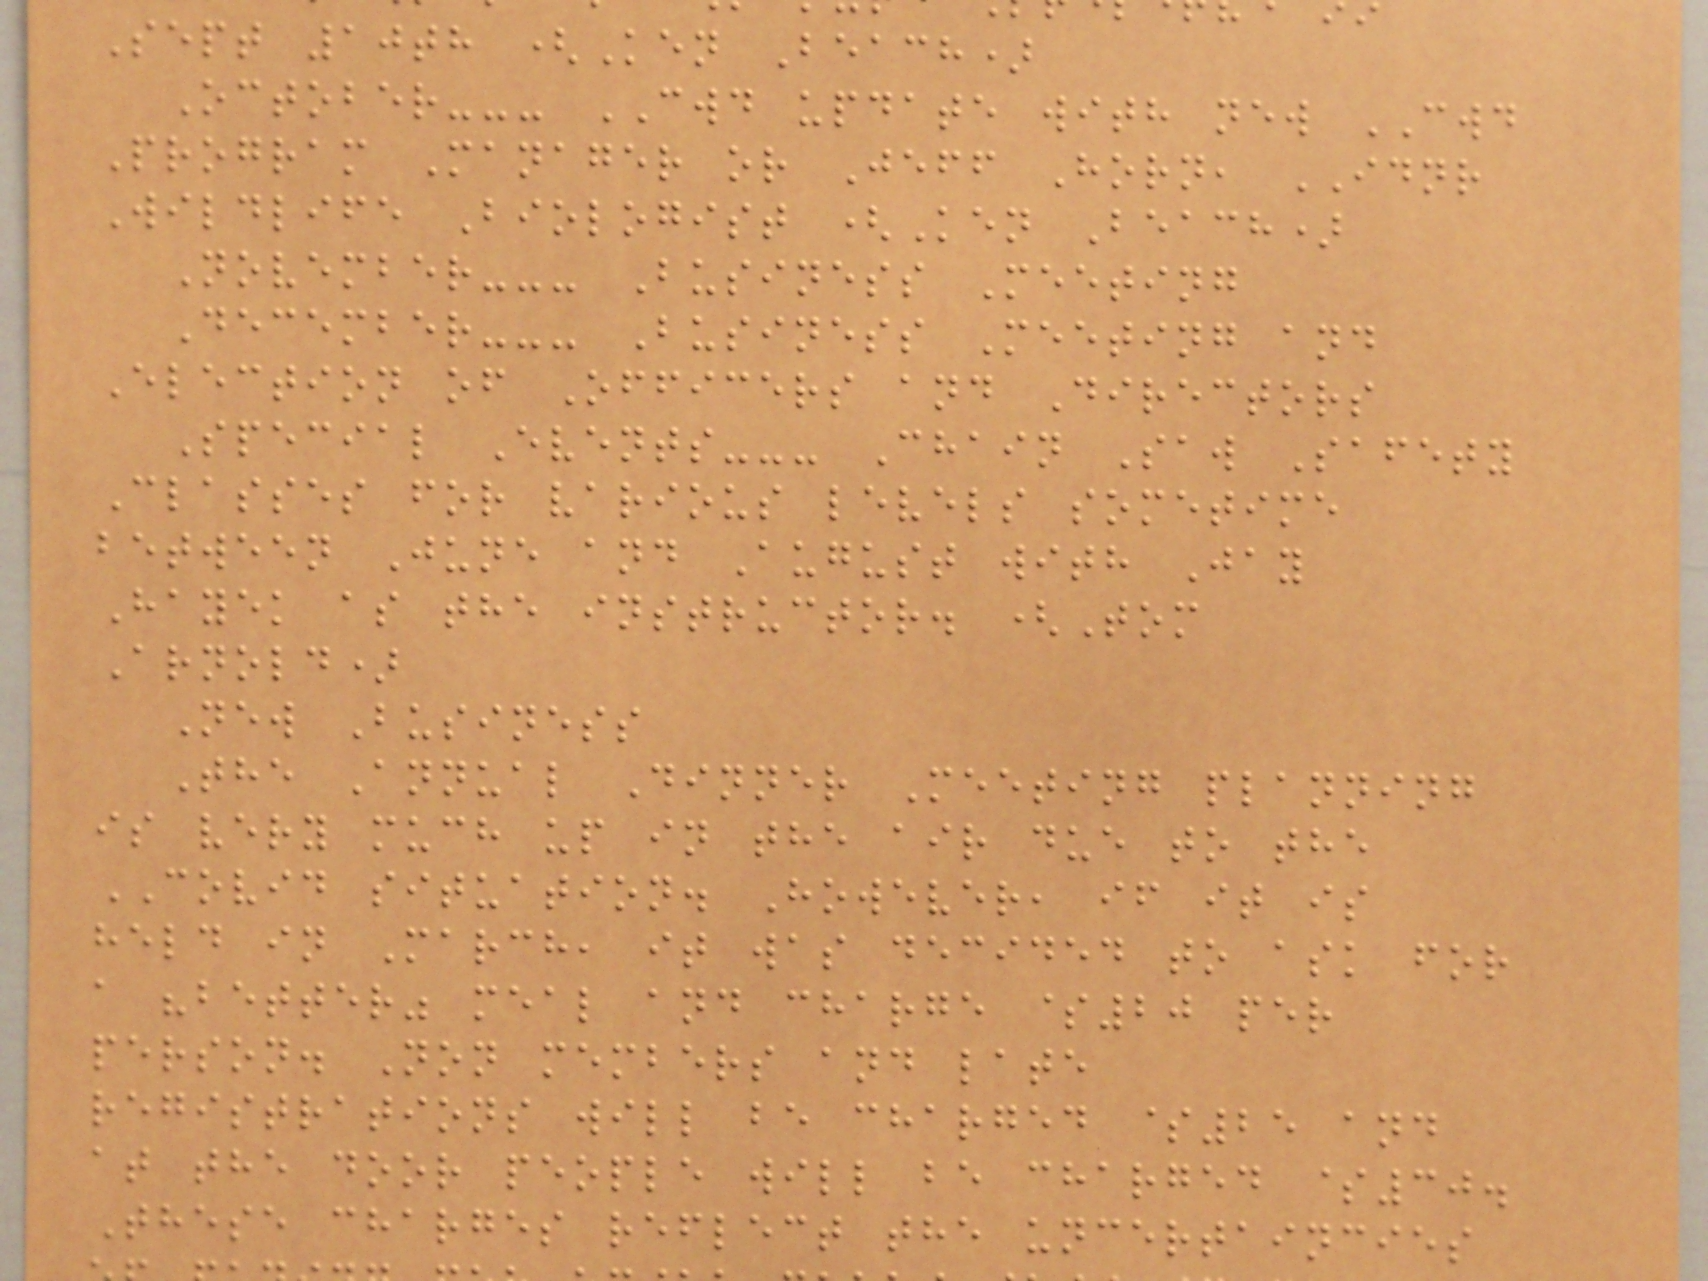Sept 10th (Ken Beach)
October--- CWD update with new CWD
Program Manager or Jeff Horn, IDNR
Wildlife Biologist (Ken Beach)
November--- Business Meeting
December--- Business Meeting and
Election of Officers and Directors
Special Events--- Chain Saw Safety
Classes for various levels sometime
between June and August with Jay
Hayek as the instructor. (Tom
Arnold)
New Business
The Annual Dinner Meeting planning
is very much up in the air due to the
COVID situation. However, if it is
held in March, it was decided to ask for
a "better" meal and charge $20 per
person. Non members and late
registrations will be charged $25 and
at the door people will be charged $30.
These charges reflect the uncertaincies
